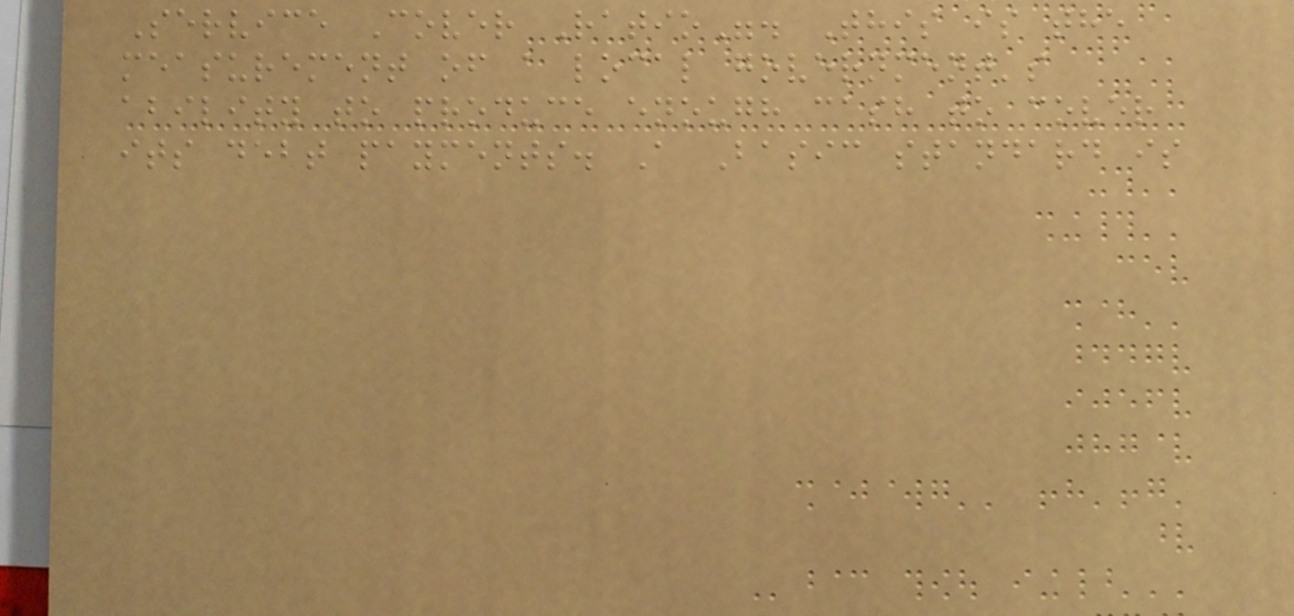Service Cover Ratio". This is the
measurement of a local government's
ability to produce enough cash to cover
its debt payments. A Basic standard is
